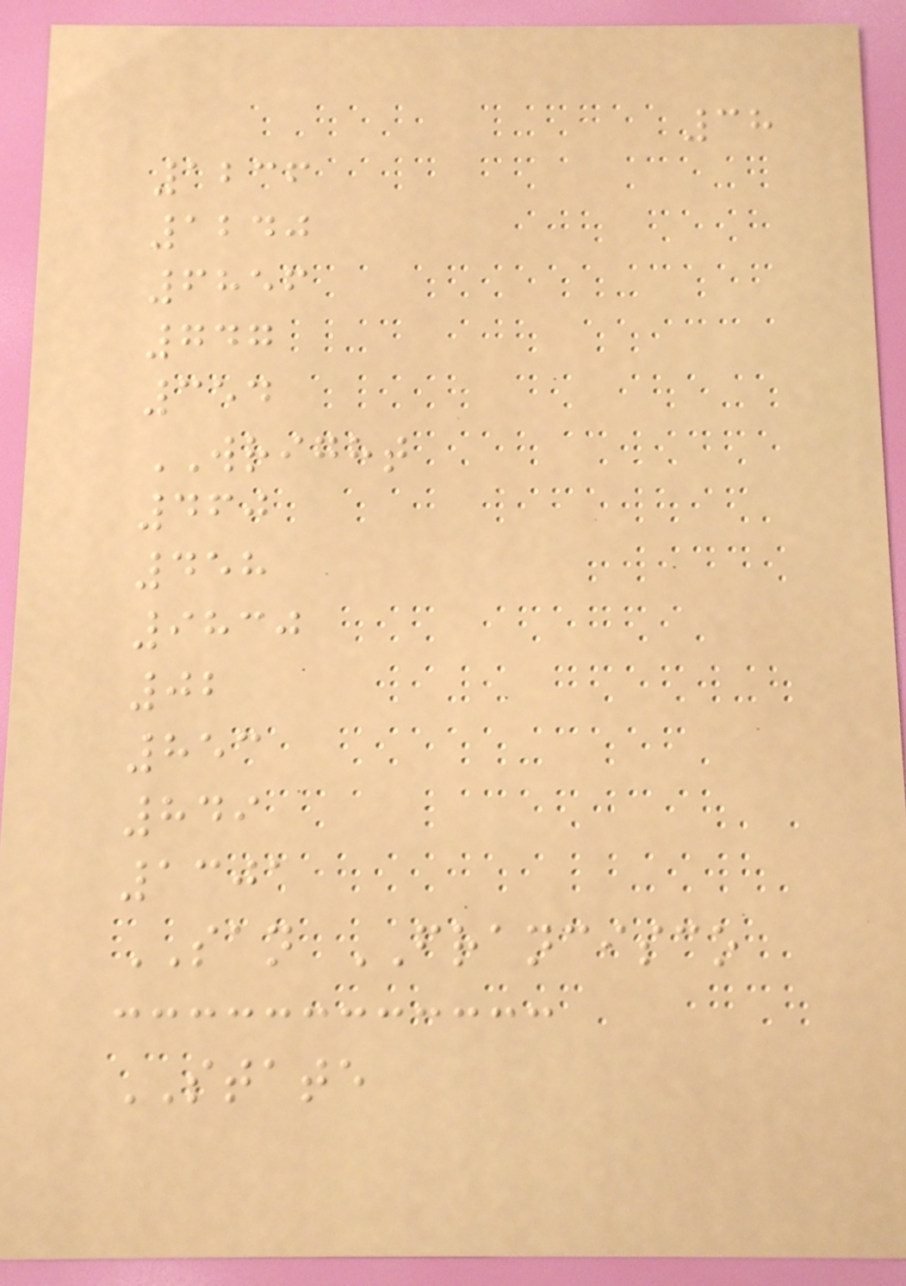38
1236
1240
6856
747
354
WRIGHT
460
458
9830
02
853
849
1301
SAN FRANCISCO
STATE
